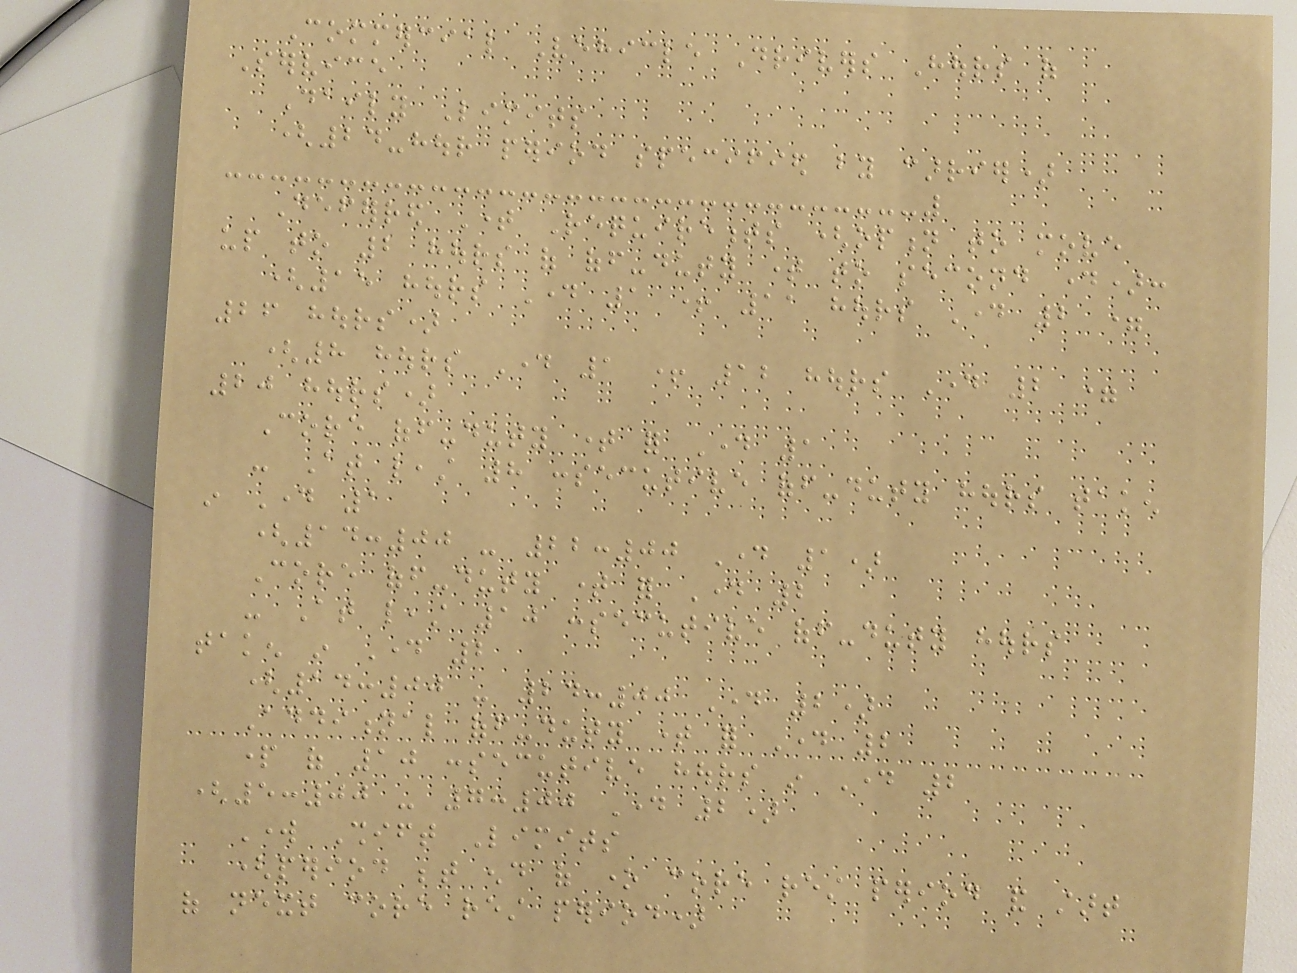Commercial Vehicle Drivers Hours of
Service
Daily Limits
(24-hour period specified by carrier)
Deferred Time Requirements (option to move
up to 2 hours of off-duty time to second day):
(15 hours Day 1 + 11 hours Day 2 =
26 hours)
(8 hours Day 1 + 12 hours Day 2 =
20 hours)
Core off-duty time for Day 1
- At least 8 consecutive off-duty hours taken
in Day 1
(14:00 - 22:00 Day 1)
Core off-duty time for Day 2
- At least 10 consecutive off-duty hours
taken in Day 2
(14:00 - 24:00 Day 2)
Additional off-duty time for Day 2
part of 10 consecutive hours in Day 2
(5:00 - 7:00 Day 2)
Work Shift Limits
(period between end of one core rest period and start
of next core rest period)
